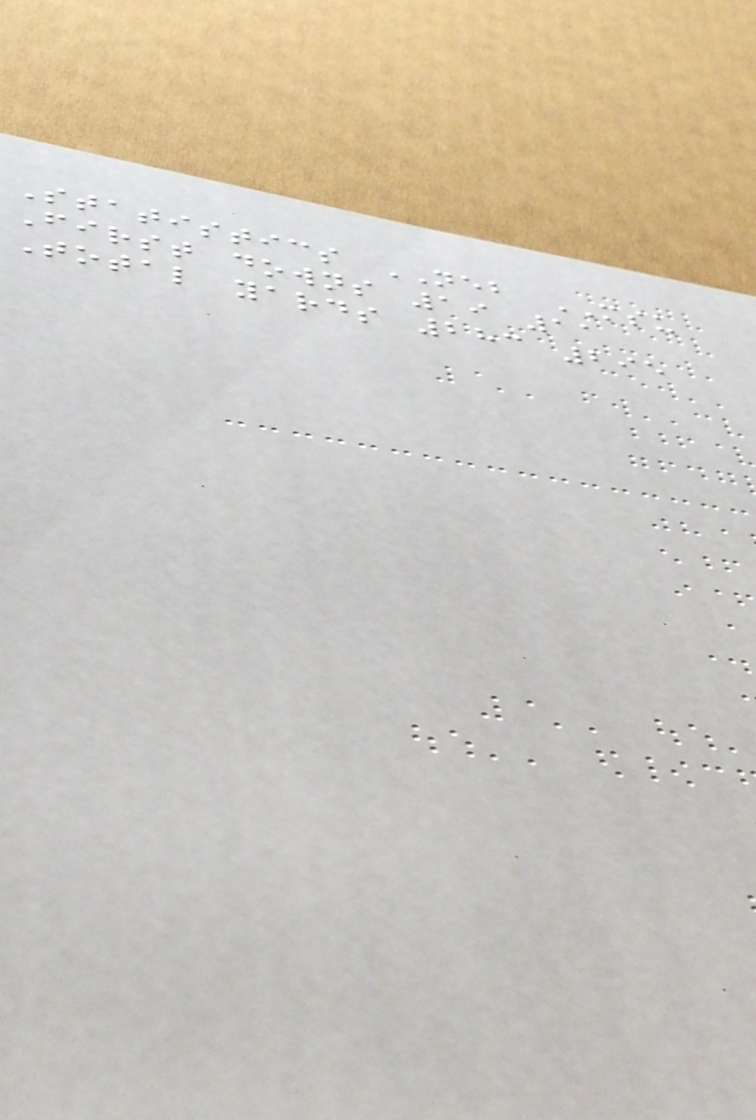Statistics NEB MSU
First downs 19 11
Total yards 283 295
